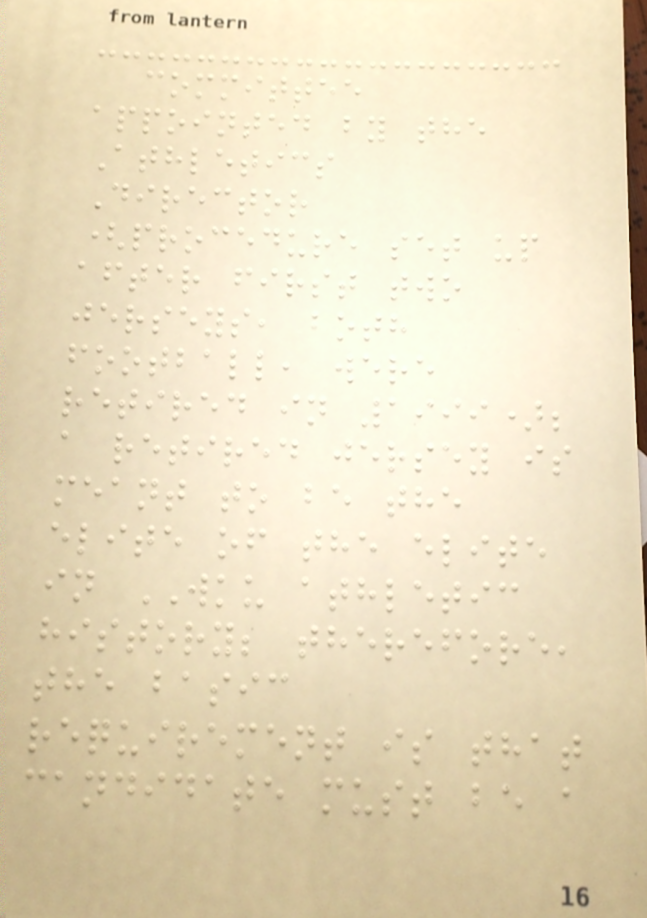committee
appointed by the
Athletics
Director
(procedure set up
after first two
jerseys, both
football, were
retired in 1999);
a retired jersey is
meant to be the
elite of the elite
in WKU athletic
history; therefore,
the basic
requirement is that
candidate must be a
